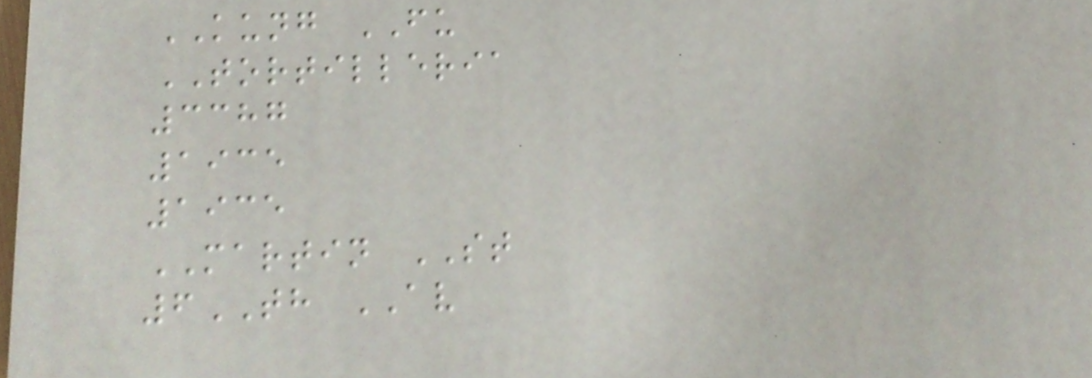KUNG FU
TORTILLERIA
3387
1935
1935
MARTIN ST
6TH AV
